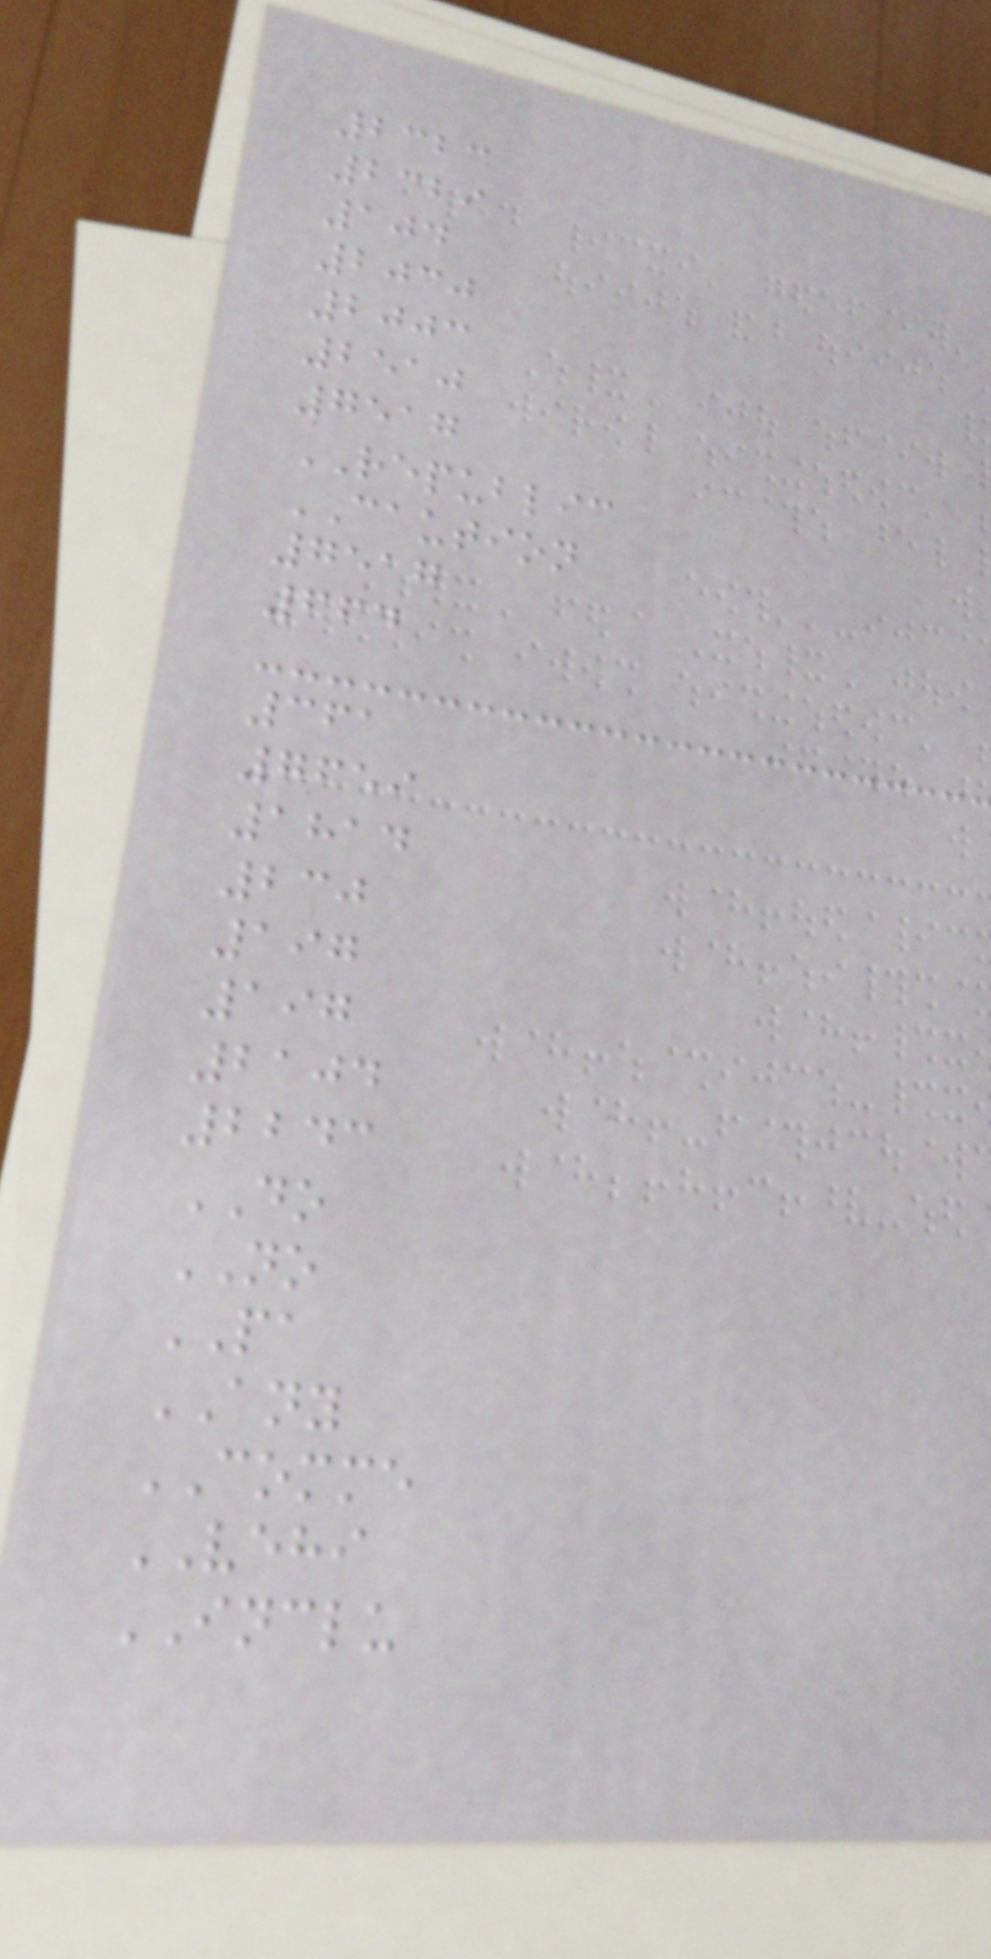2323
2329
104
2030
2003
2510
7517
REPUBLIC
CAUTION
7517
664
361
7659
1814
230
197
197
2104
2243
DO
NO
PA
ANY
COMME
VEHI
INCLU
